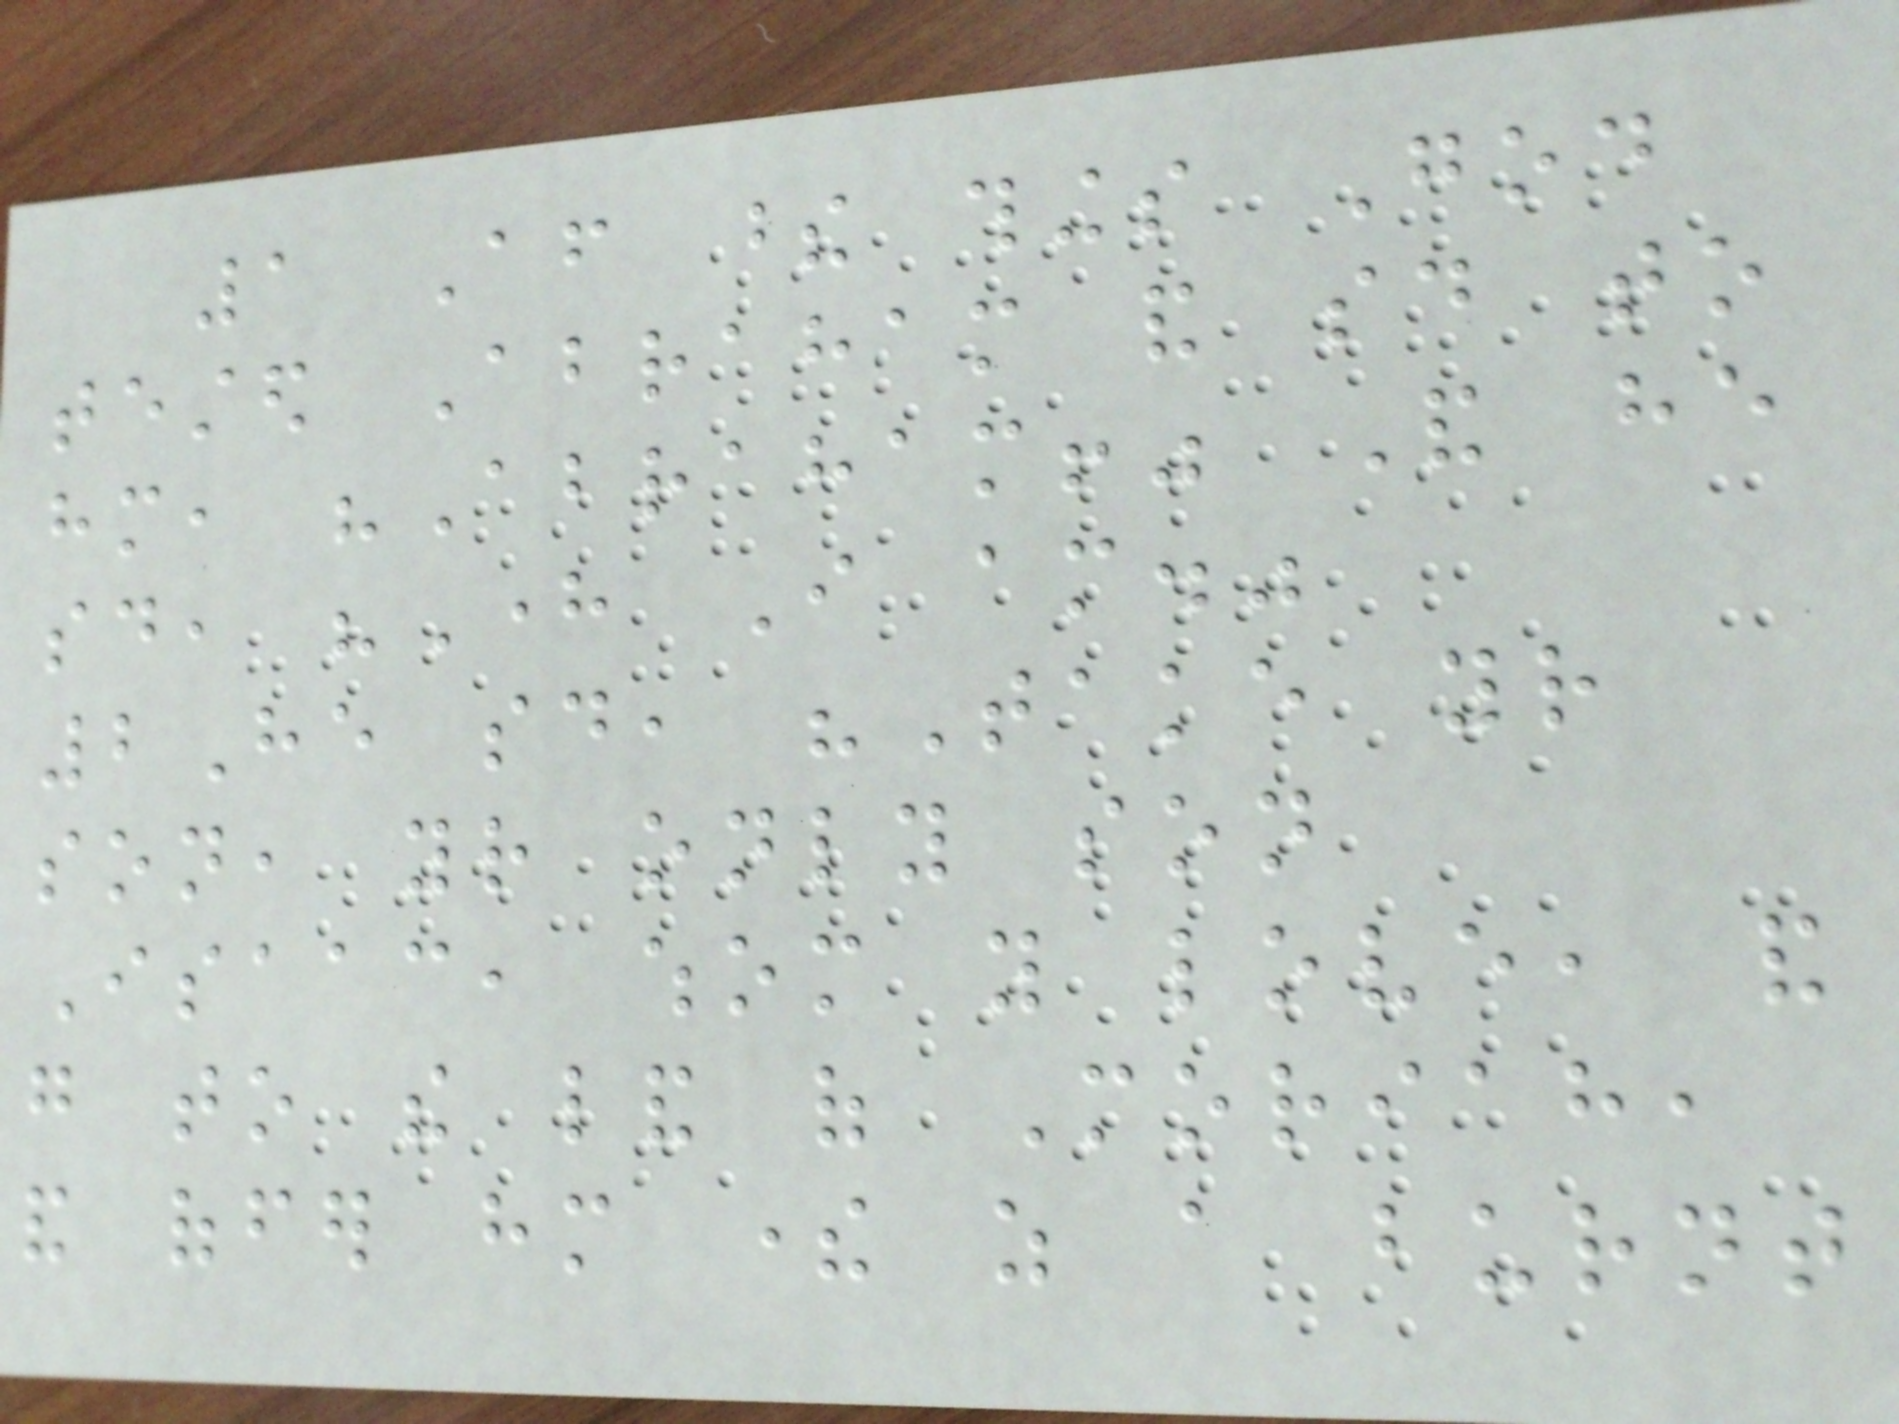1 After these things God
tested Abraham and said to
him, "Abraham!" And he
said, "Here I am."
2He said, "Take your
son, your only son
Isaac, whom you love, and
go to the land of Moriah,
and offer him there as a burnt
